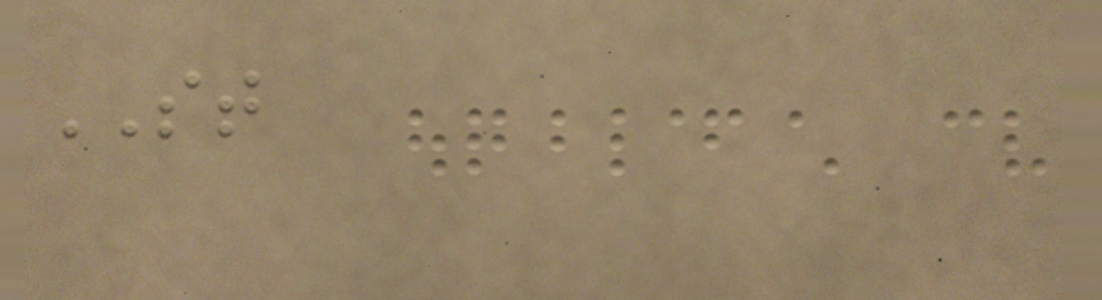ST
